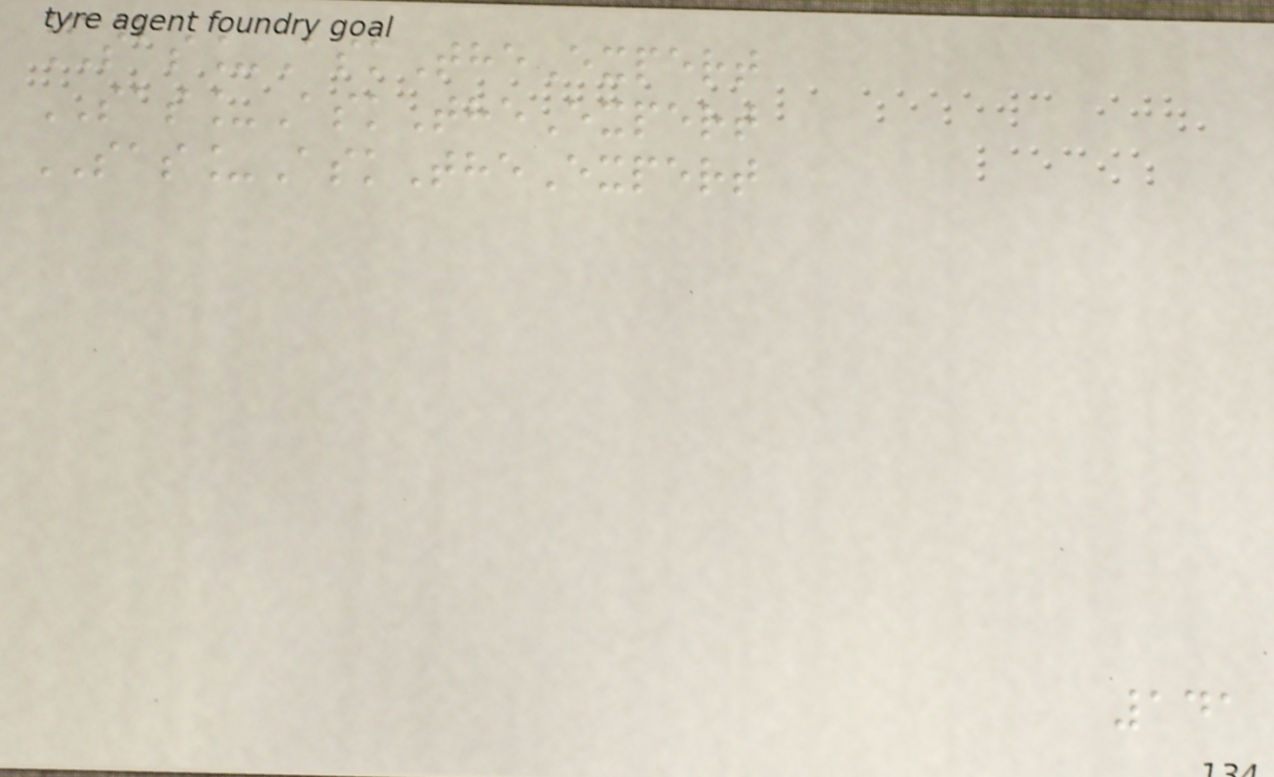SAS_AskTheExpert
SAS_AskTheExpert
SAS_AskTheExpert
141
